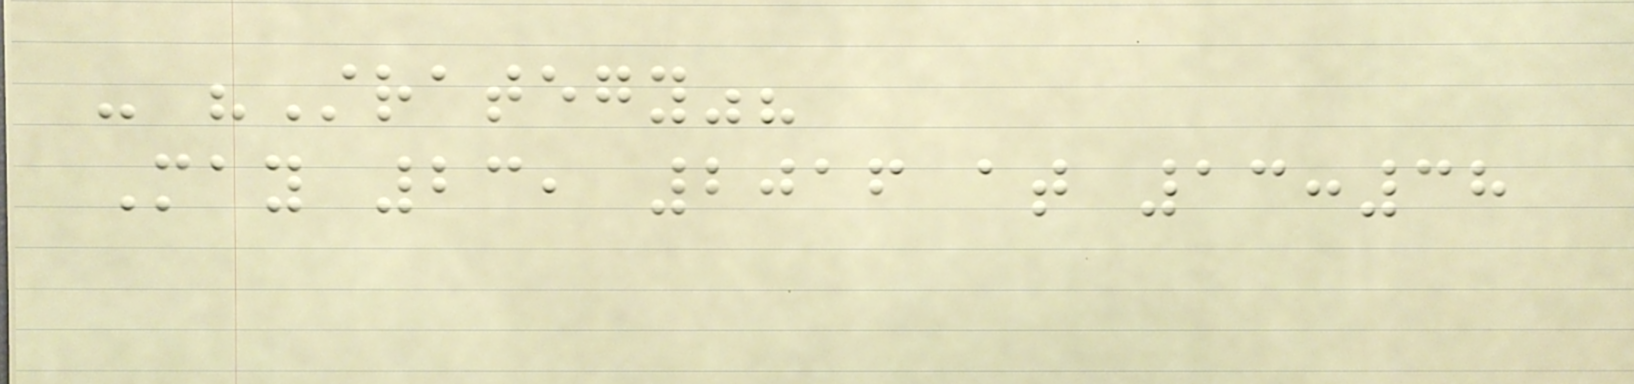- "Strategy"?
May 23, 2016 at 13:38
